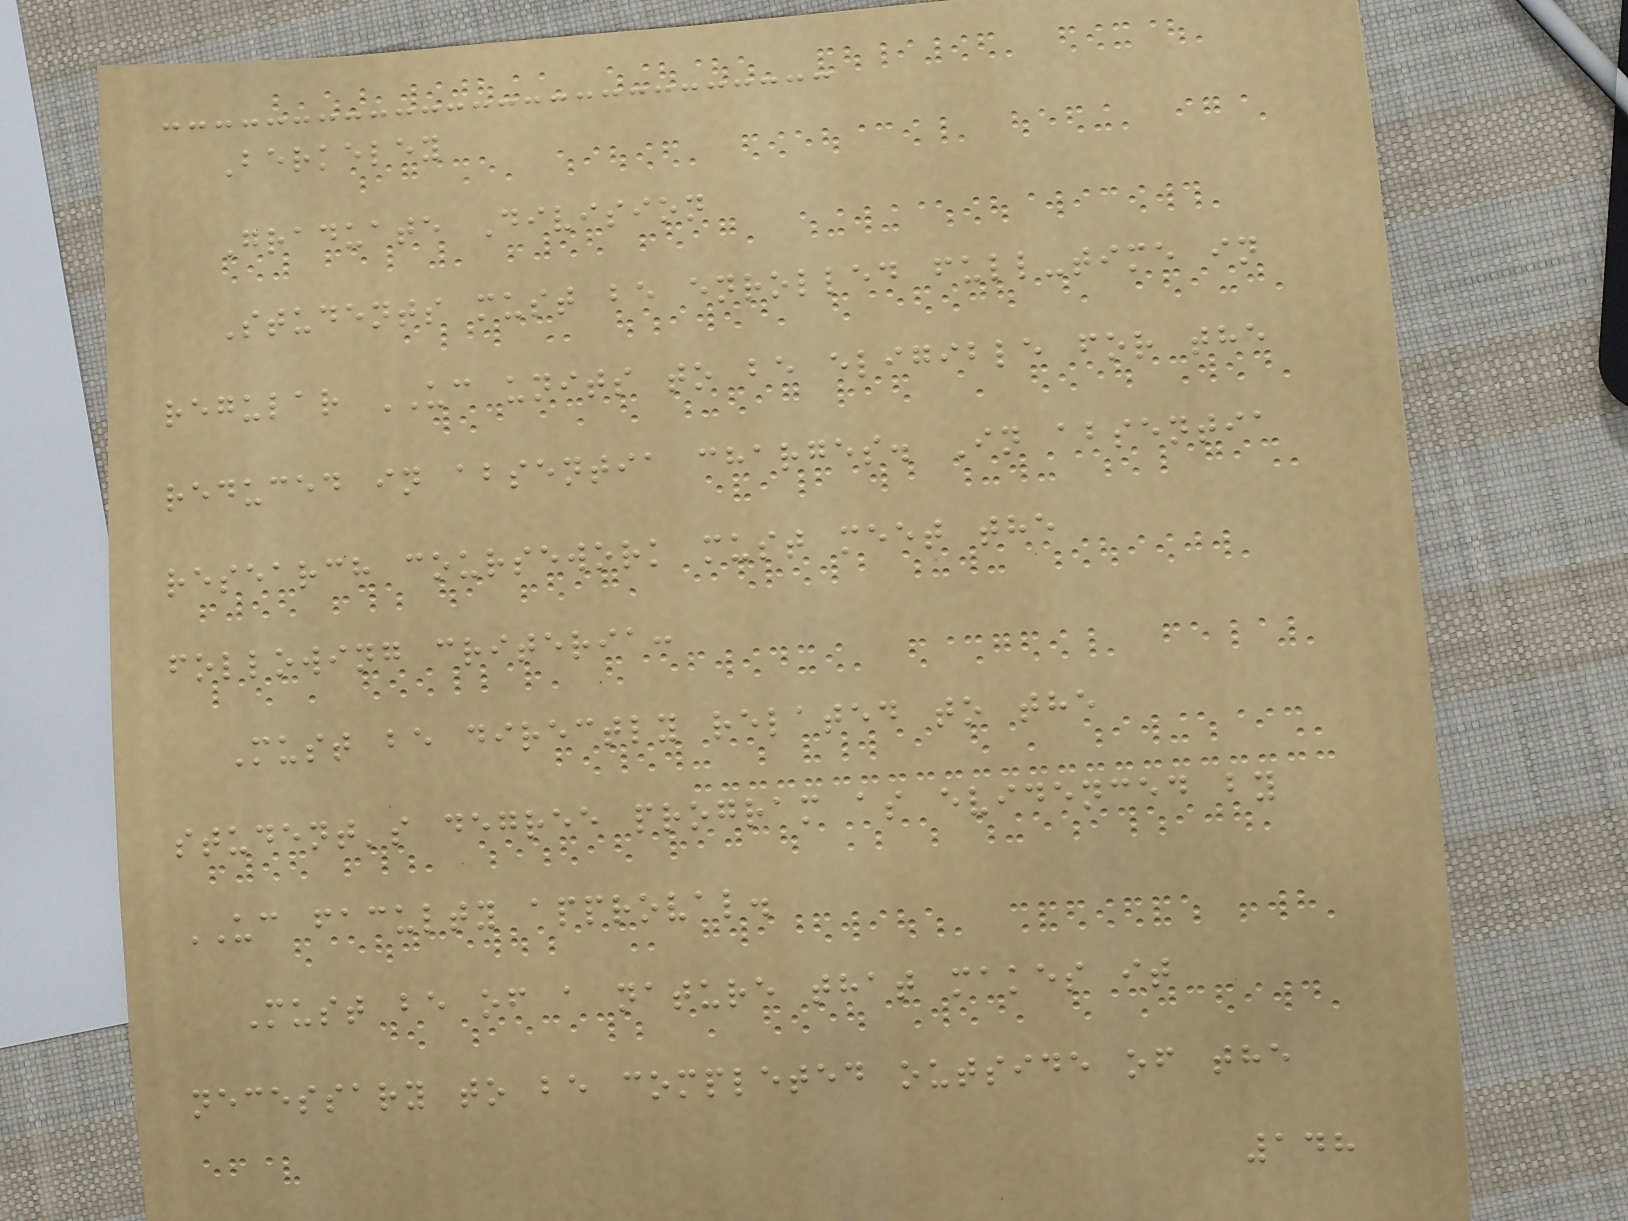Berkeley
Graduate Division
Students must be enrolled full-time in
regular UC units to be eligible for the
reduced in absentia charges. In absentia
research coursework must meet the
following criteria:
Must be directly related to the
student's degree program as evidenced by
UC faculty approval.
Must be of a nature that makes it
necessary to be completed outside of the
148
